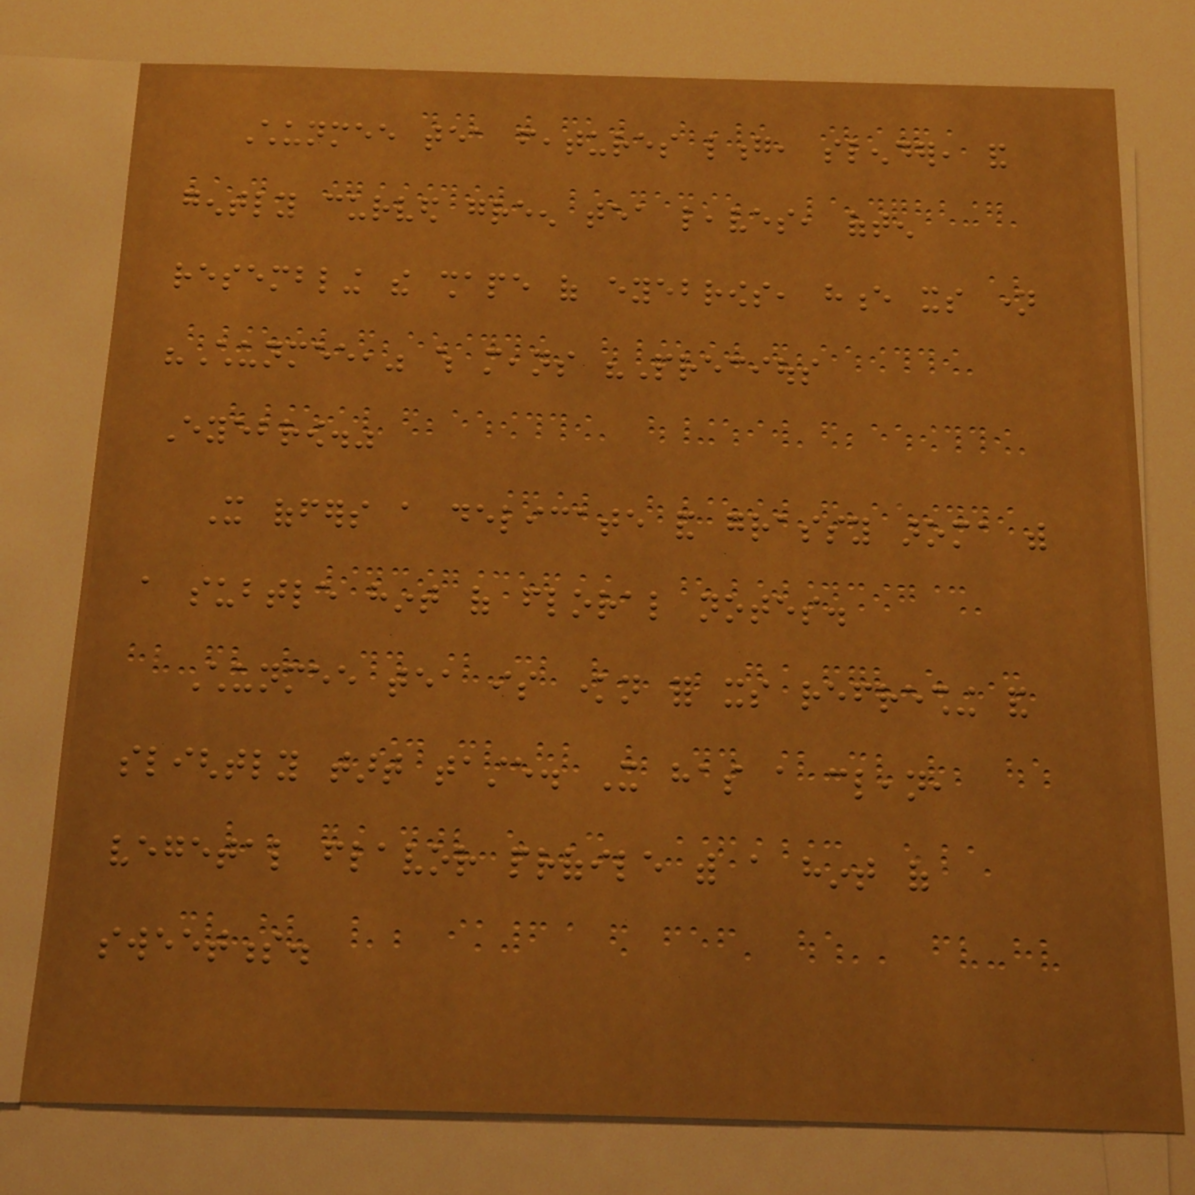Chunmee tea features long, slender, and
gently curved green tea leaves, often
resembling the shape of eyebrows, hence its name
"Chunmee," which means "Precious
Eyebrow."
It offers a delicate and grassy aroma with
a subtle hint of floral notes.
Chunmee tea is known for its refreshing and
slightly tart taste. It has a clean,
vegetal flavor profile with a hint of
sweetness.
